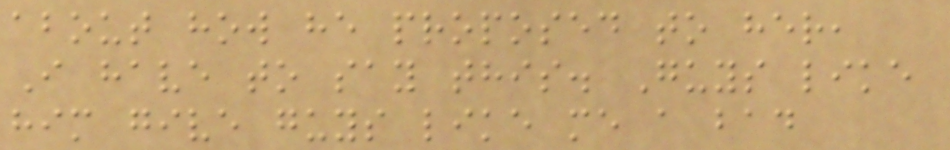about how he proposed to her,
I have to say this. Guys like
him give guys like me a bad
